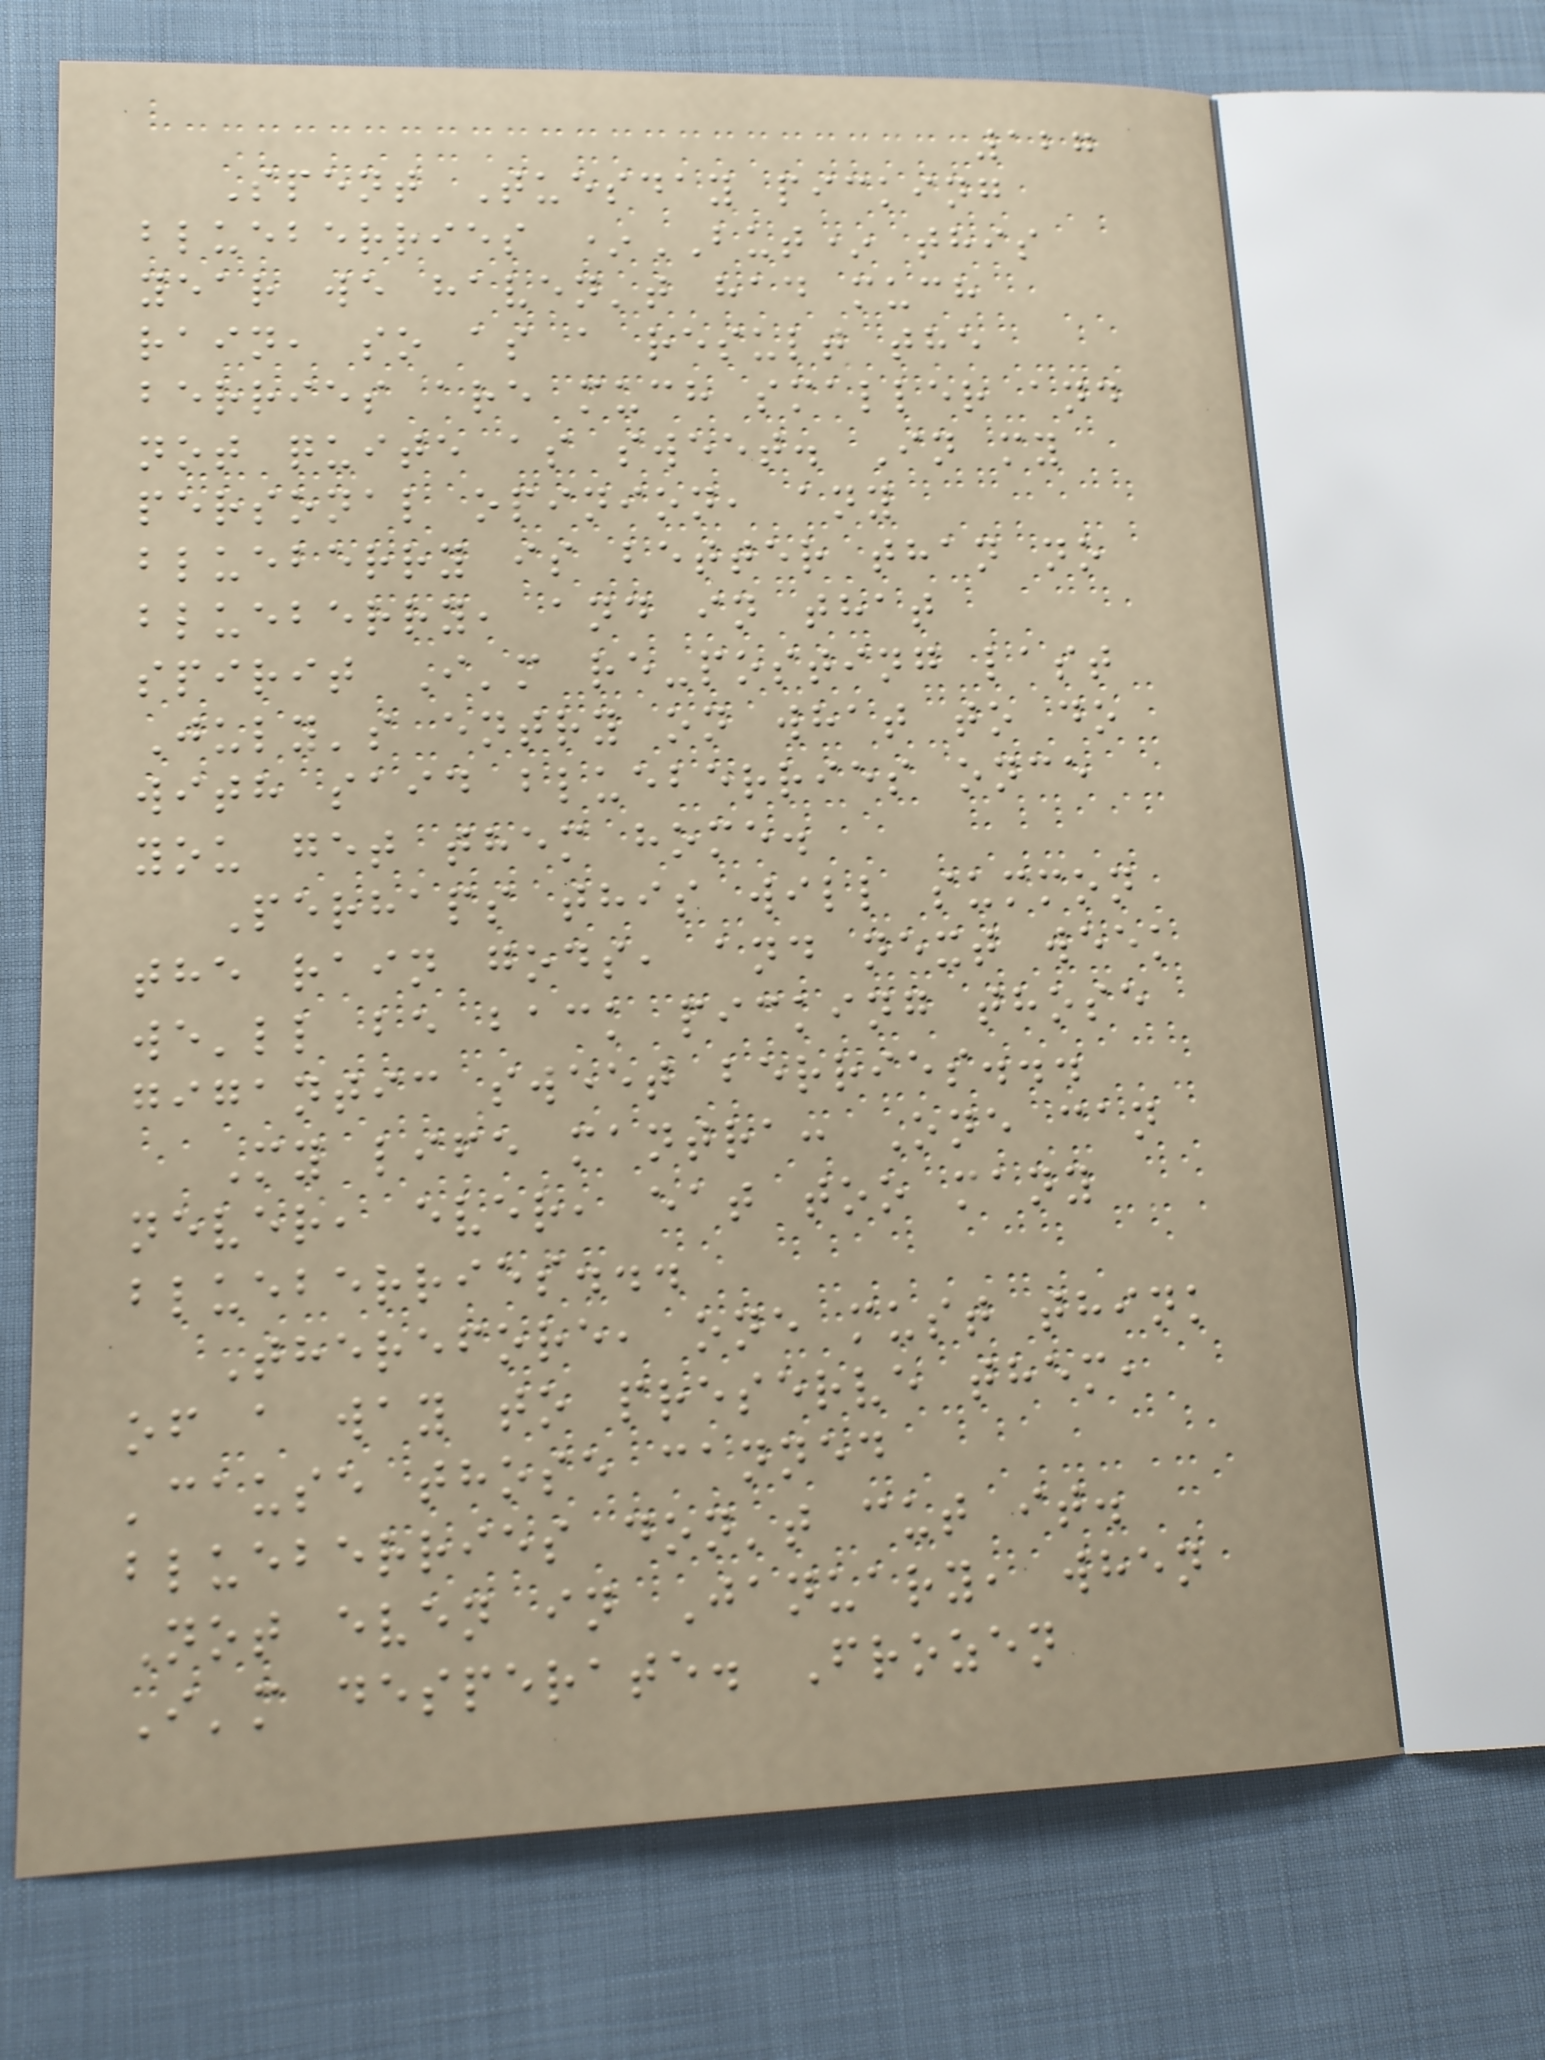127
Spent Tuesday picking
blueberries *BUT* this
year we haven't had much
rain, so as a result the
berries are much smaller and
not quite as sweet. In my
personal opinion, any
blueberry is better than no
blueberry, and in that
spirit I'm re-posting last
July's entry on what to do
with said blueberries once
you get them home.
Perhaps this will summon
the rain gods, and next week
we'll be back picking those
gigantic sweet berries...
My life mantra: One can
never, ever, eat too many
blueberries...
Therefore, one must think
of a way to preserve them,
'cause those canned
blueberries don't cut it.
Not even in January, when
I'm desperate. Frozen
